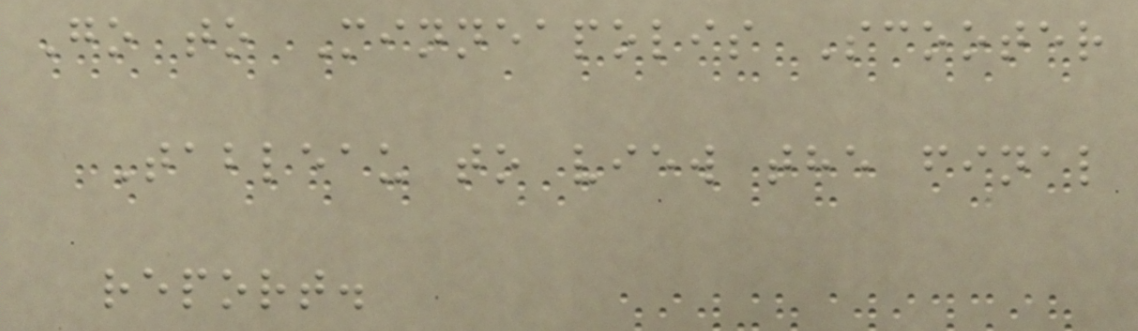Go to Minneapolis Scooter
Tableau to view the final
report.
